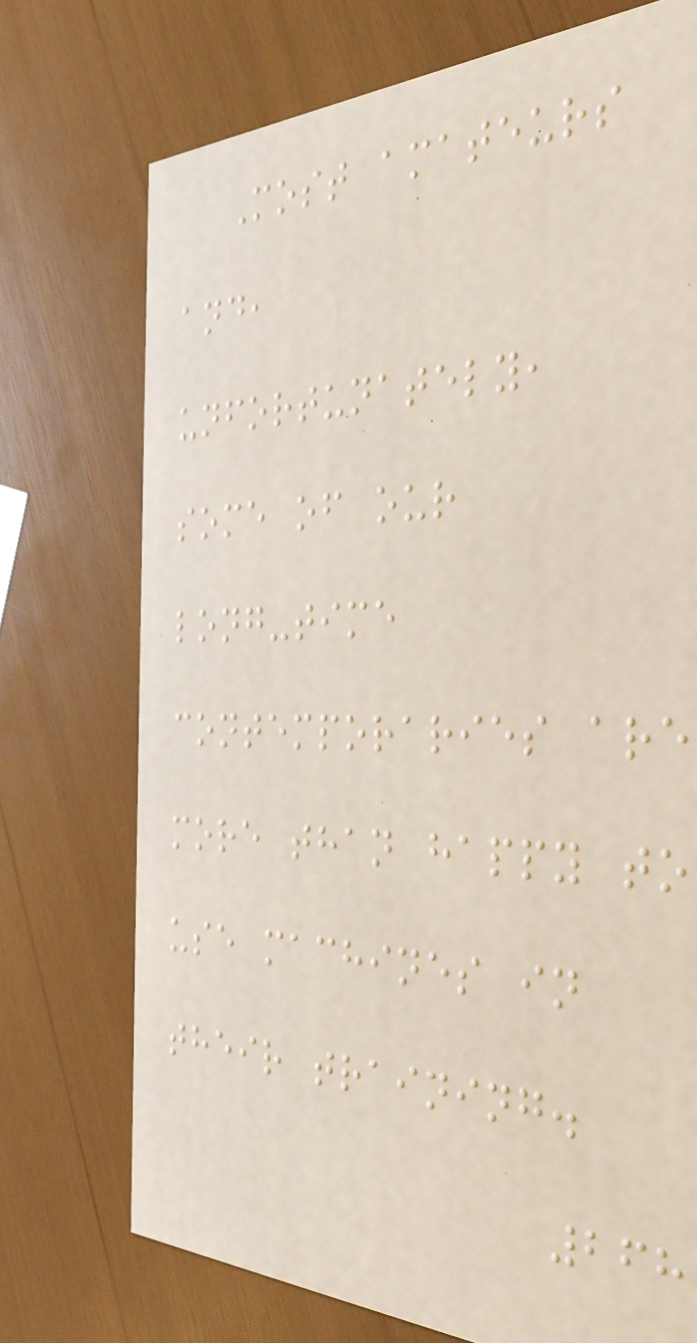Most amateurs
and,
unfortunately,
some of our
long-time
contemporaries are
more than happy to
use machines in
their training.
268
